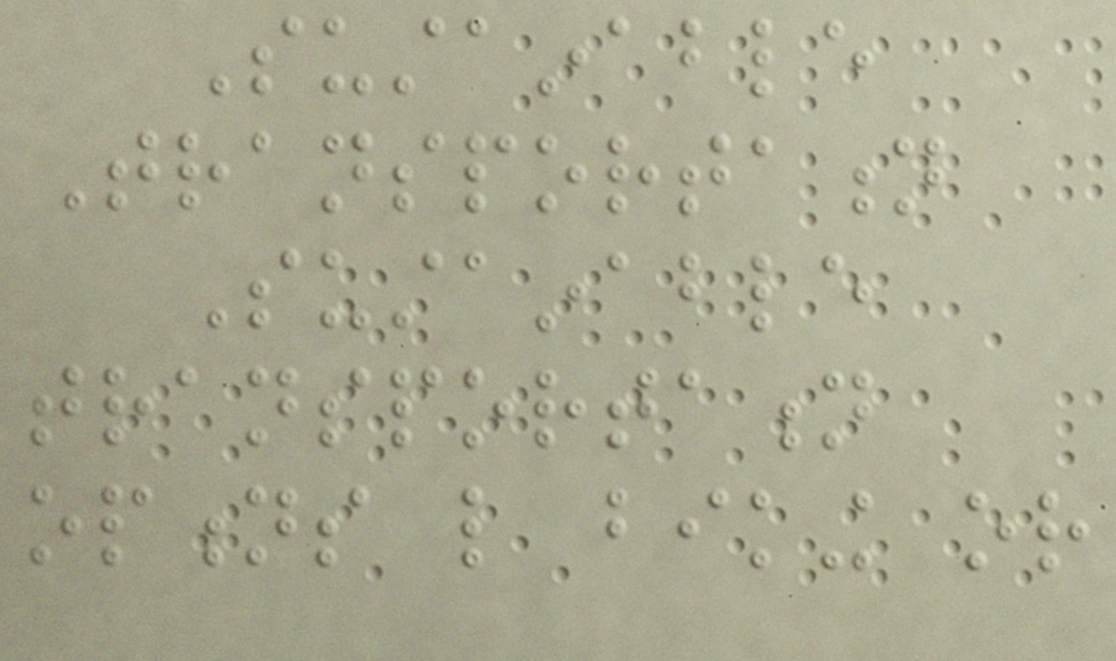Sustainable
Transportation
Sustainable
transportation
options like biking or
